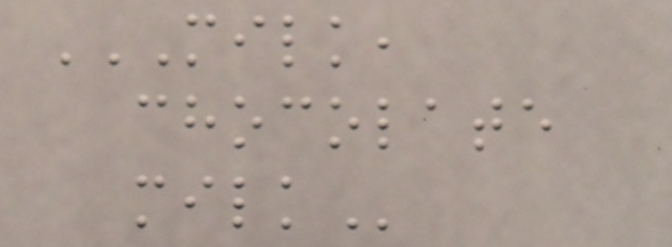MILK,
CHOCOLATE
MILK
